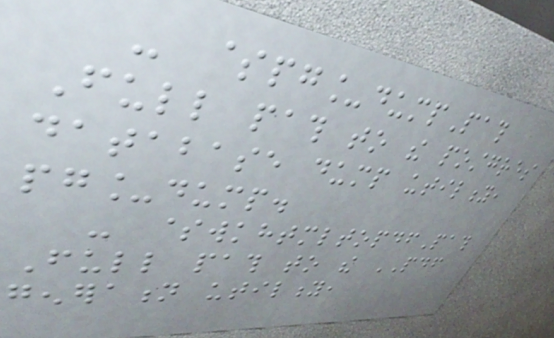- $pg_dumpPath
Full path to the postgres
database dump utility,
pg_dump.
- $wkhtmltopdfPath
Full path to the PDF
generation utility,
